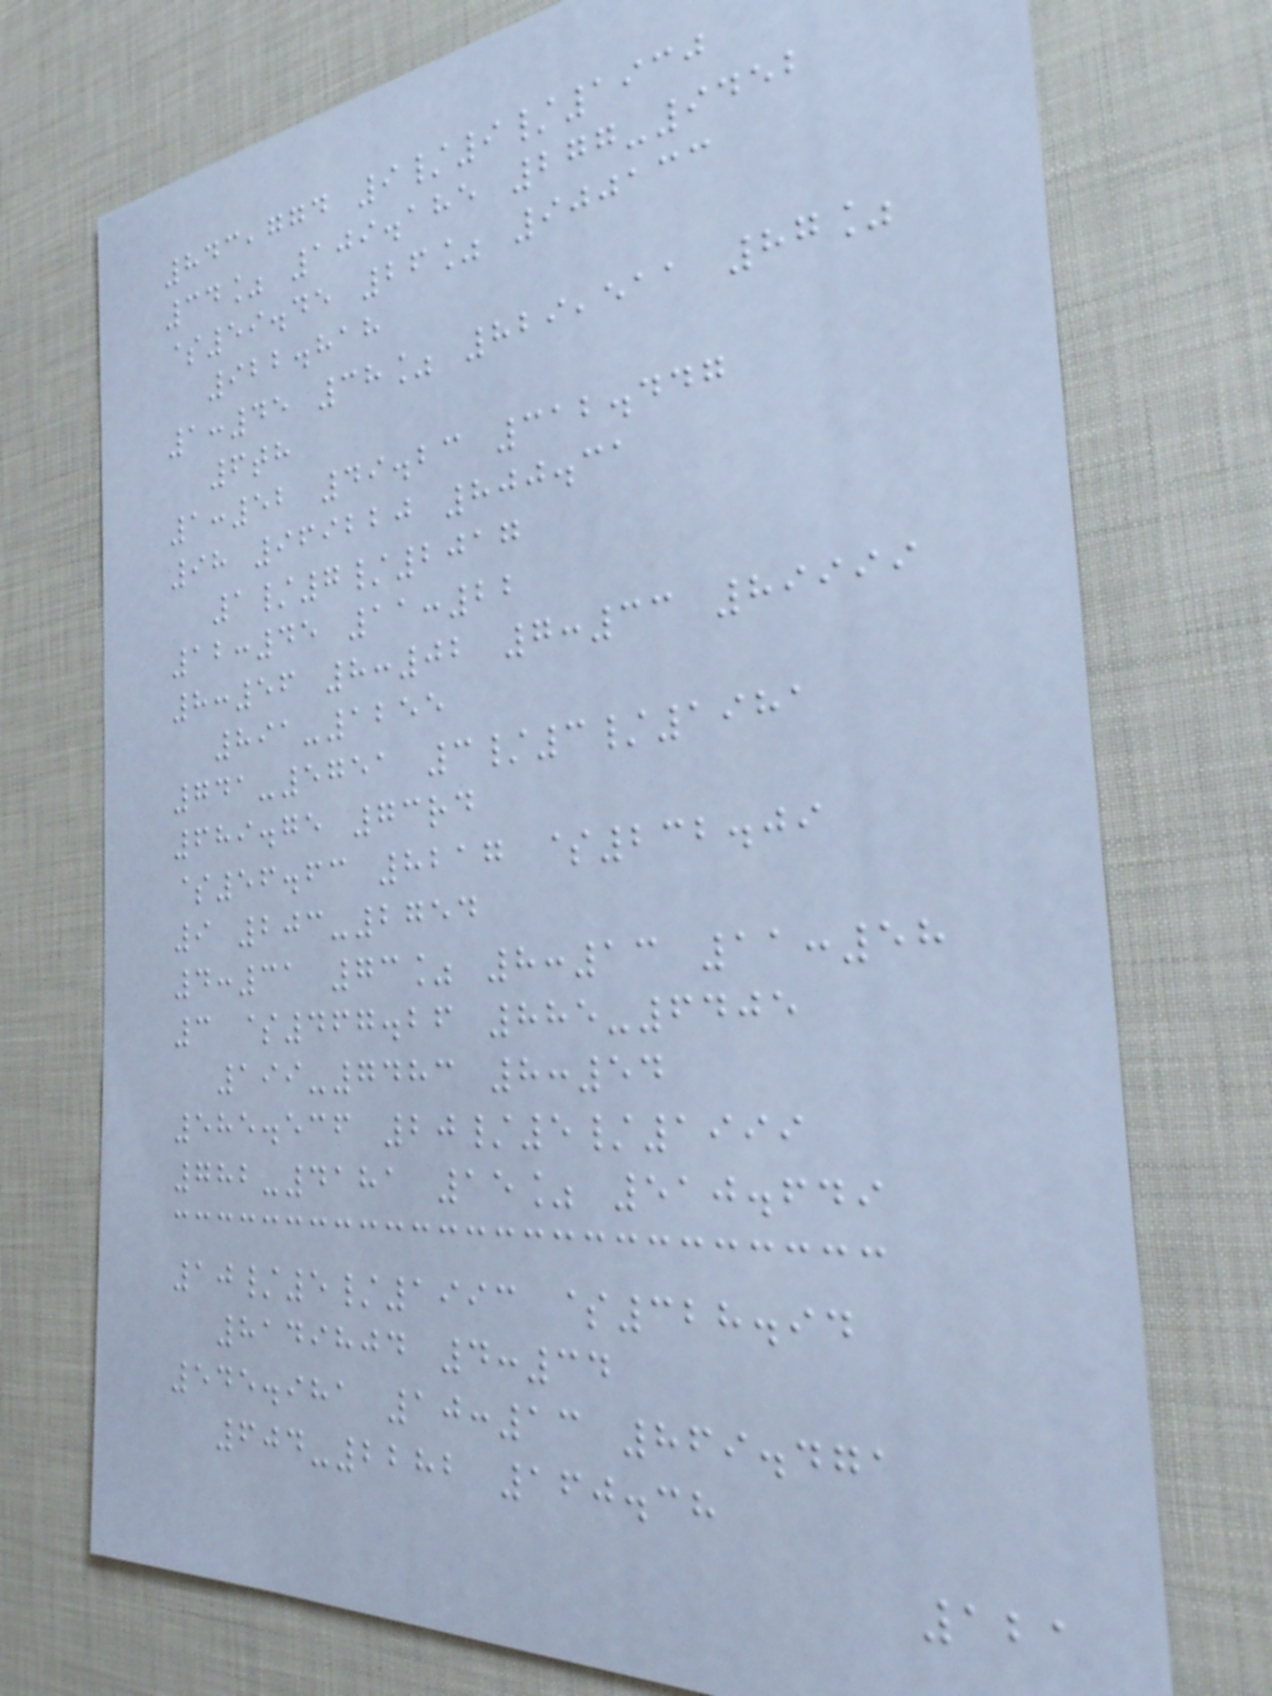843,774 9/9/1930
34% 109.185 277-9452
$59.45 26% 900133
922.818
1:45 38% 829,511 87%
6th
1:52 49.23 312.447
98 969220 800.31
1/7/2017
12:45 11:22
8:56 8:02 7:33 89999
891-1255
741-5751 3/3/1981
689.75 73rd
$56.63 8217 $232.09
9 203-2754
4:31 73% 8:13 11:58
3 $467.26 885-6405
199-7483 8:54
585.536 20/5/1999
782-4181 15% 510.649
10/5/1993 $328.94
8149804 4:34
545.981 10:13 869.471
604-2282 160.38
121
